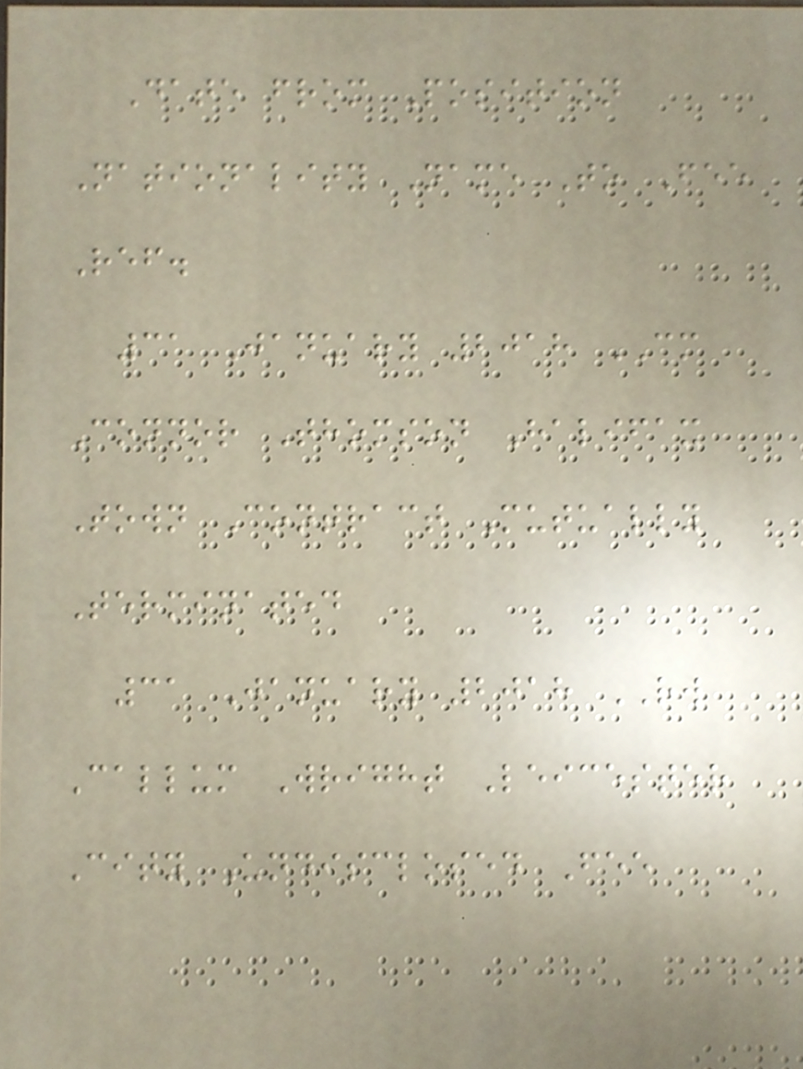Date from Position
Nationality Name To Fee
Ref.
31 January 2018 CM
Connor Thomson Halifax
Town Contract Mutually
Terminated
31 January 2018 RW
Callum Wright Leicester
City Undisclosed Fee
